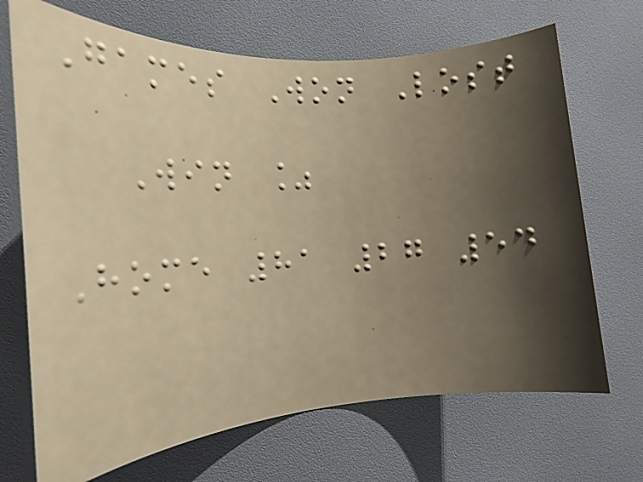Games Won Lost
Win %
Home 81 27 54
